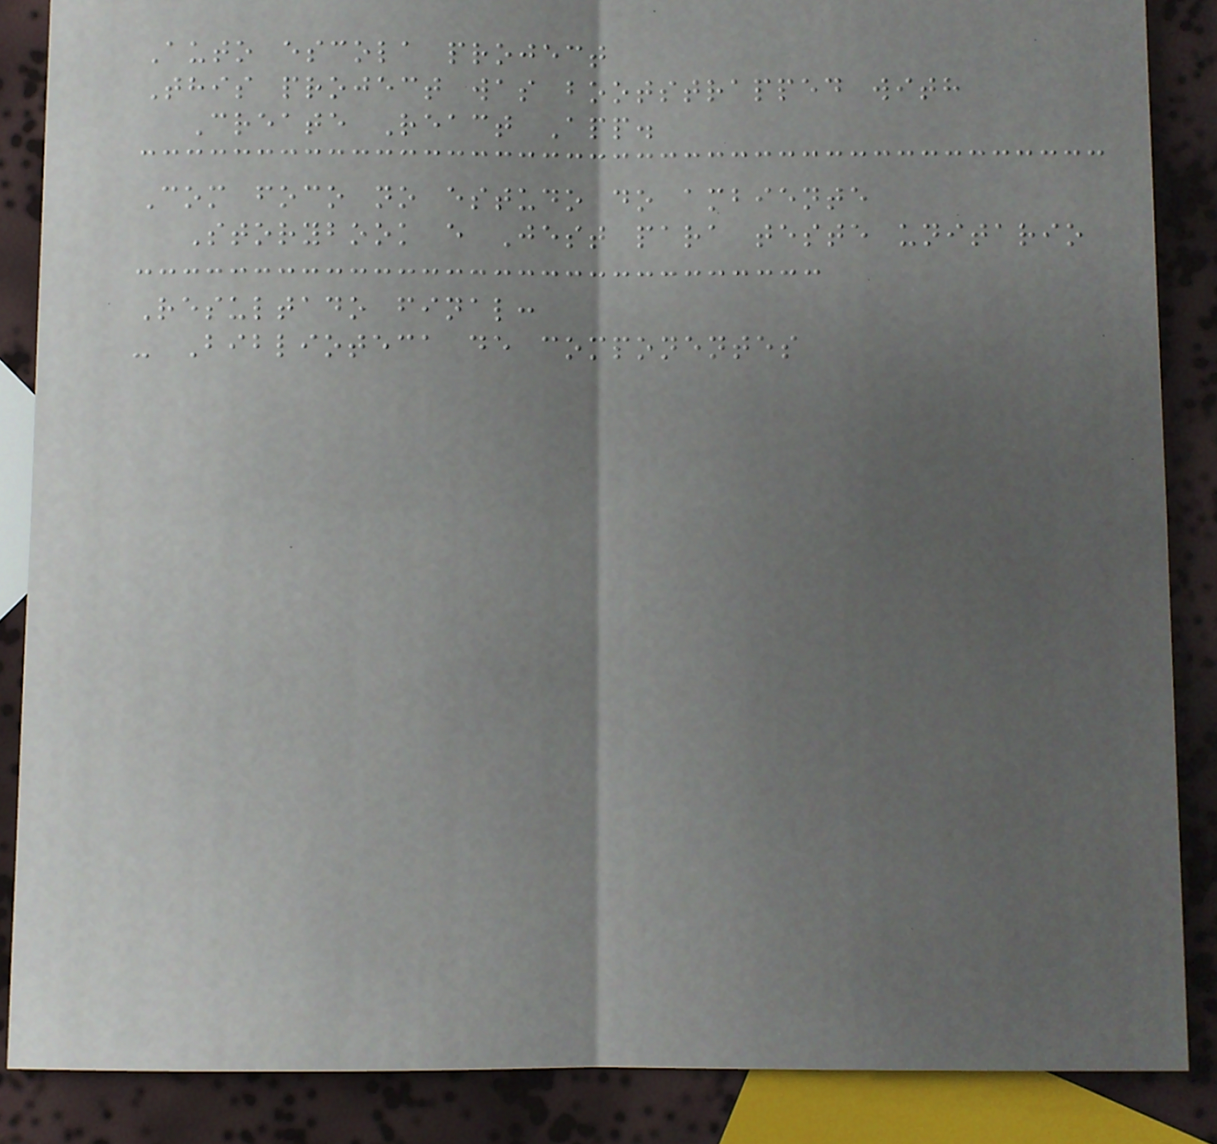Auto escola project
This project was bootstrapped with
Create React App.
Com foco no estudo do ambiente
Storybook e Jest para teste unitario
Resultado final:
- Biblioteca de componentes
